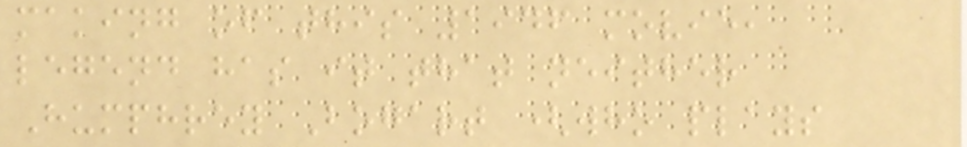making of this 1946 movie,
legend has it that neither
Humphrey Bogart (who plays
